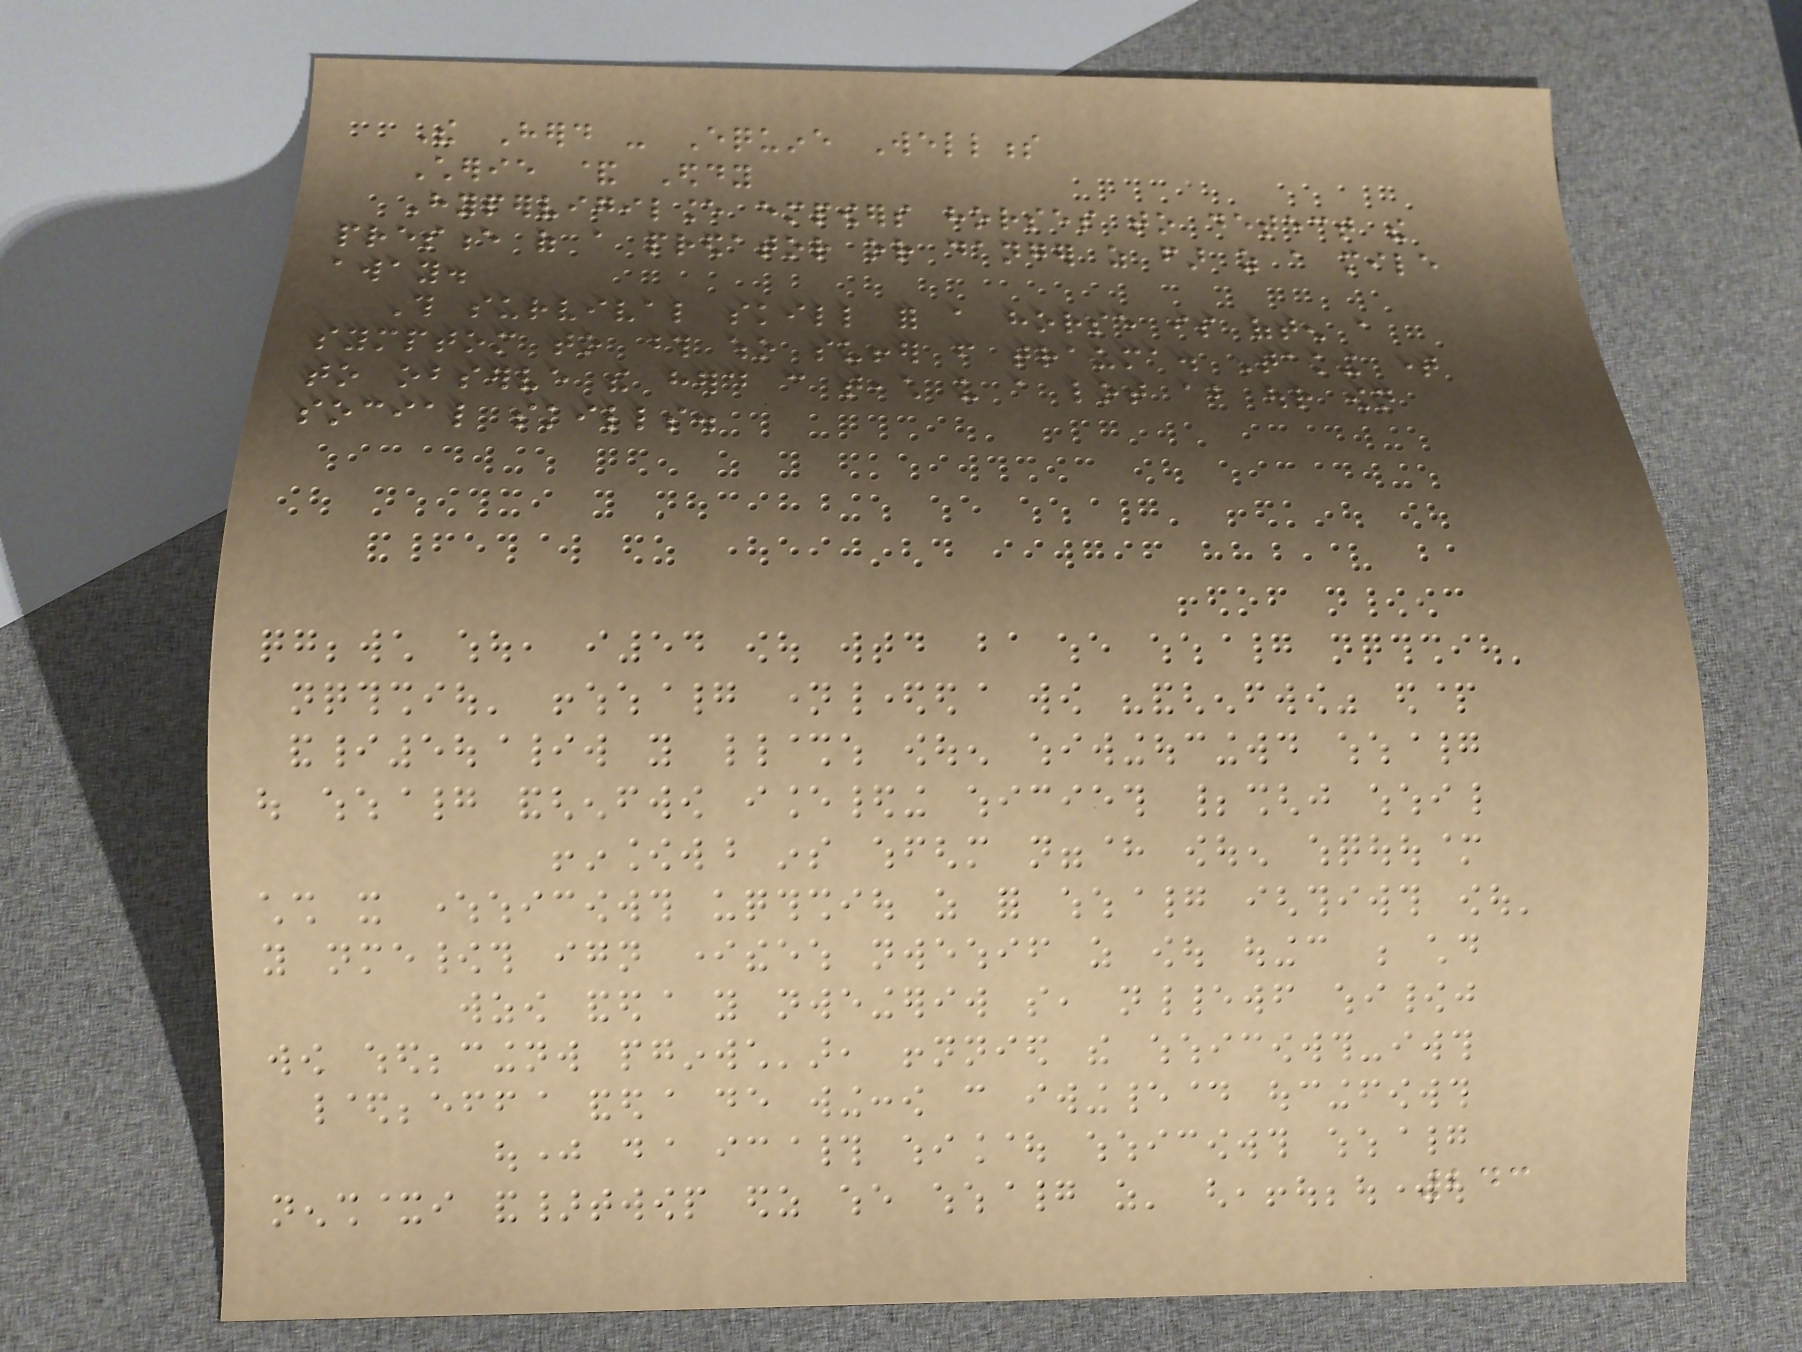The Herd - Equine Wellness
Cherie & Eddy
Hypervigilance empowers horses to detect the
presence of a predator or danger as far as a mile
away.
This survival skill for a horse is often a
symptom to those who suffer from trauma. Taking time
to observe the herd can teach us a lot about our own
social skills.
243
